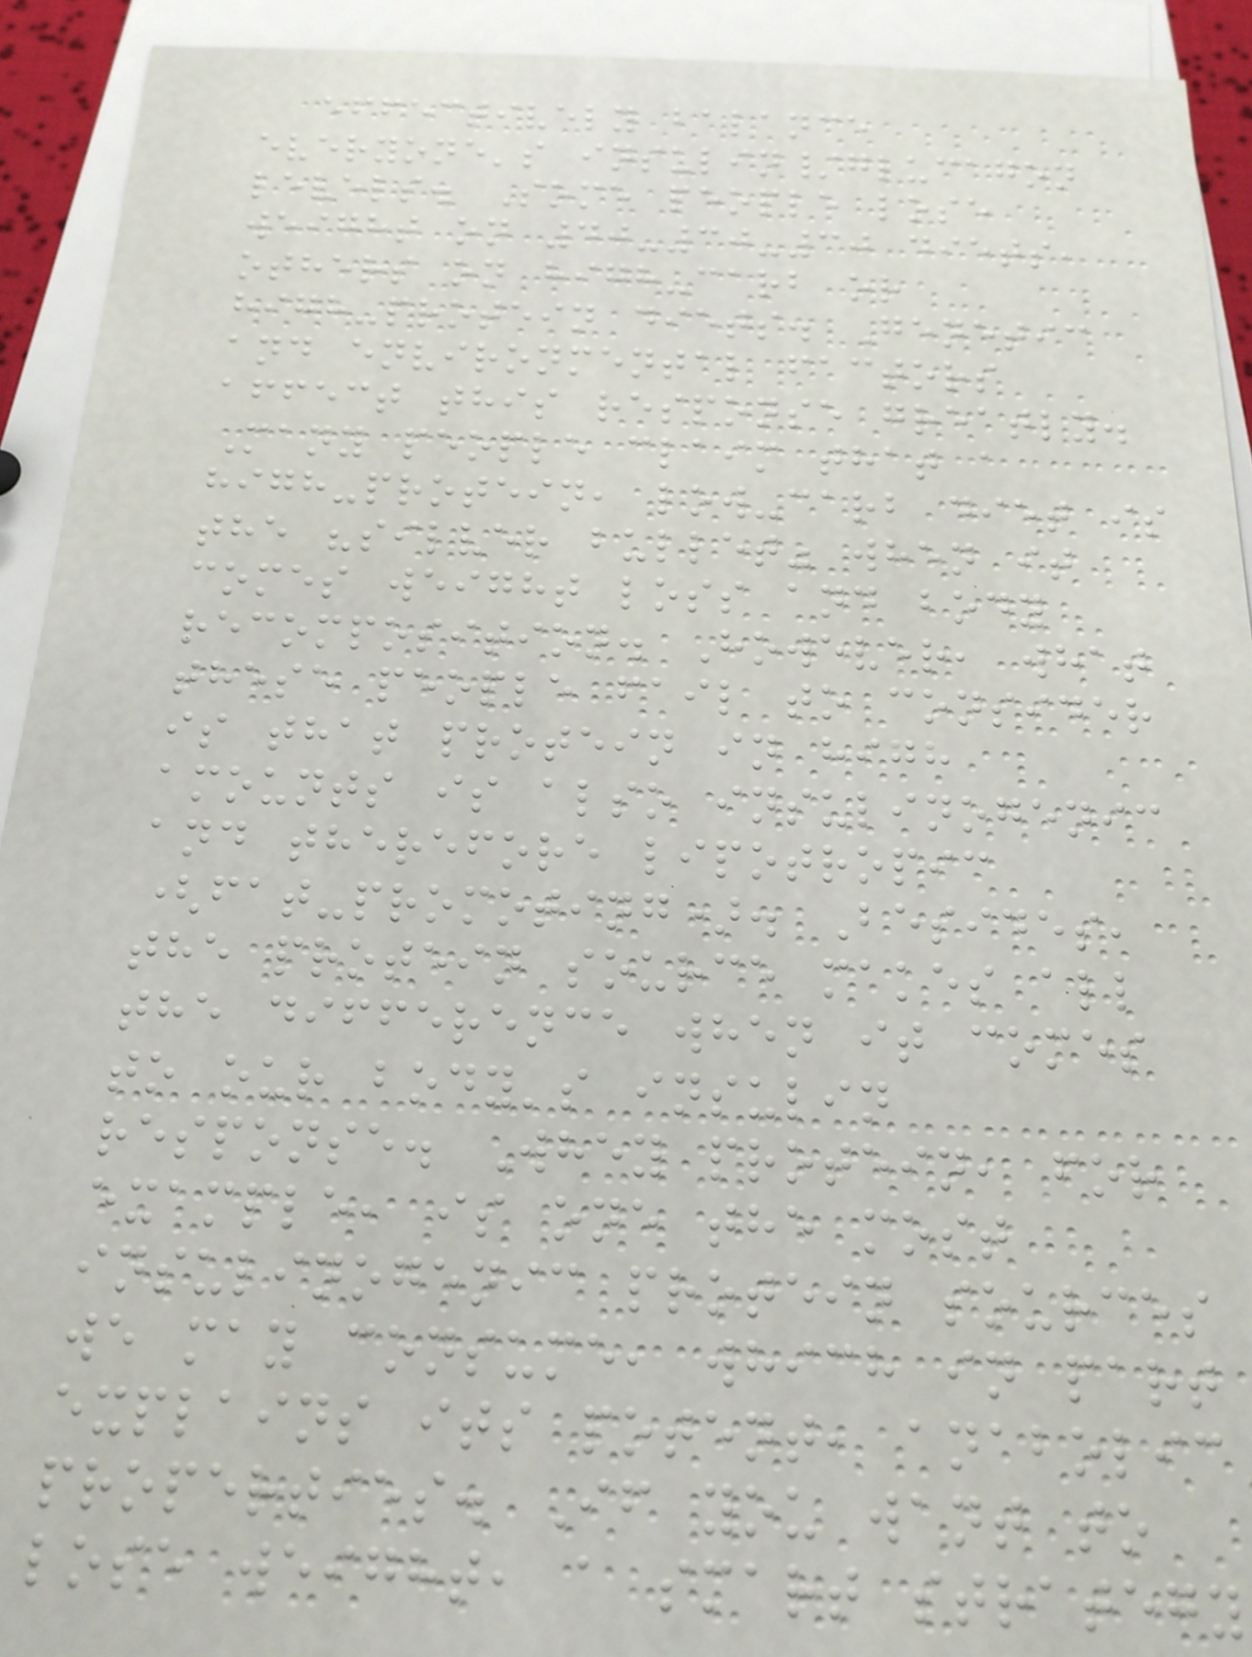effectively balance
everyone's insulin/glucagon
levels. Some people lose
weight on 40-30-30 diets,
others on high-carb or
high-protein diets. Genetic
and environmental factors
affect this response greatly.
Many people claim that a
high-protein, low-carb diet is
the "silver bullet" when it
comes weight loss and body
recomposition. However, what
these people fail to consider
is that protein in high
amounts is also insulinogenic
and therefore lipotropic
(fat-promoting). Besides,
the protein source makes all
the difference when it comes
to our body's insulin
response. Whey protein, for
example, is one the most
insulinogenic protein sources
we may consume, which in part
explains its potent, anabolic
properties. If you want to
lose weight, a smart strategy
